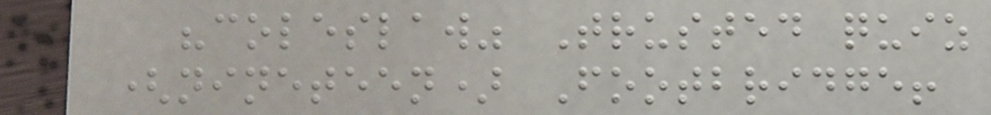"coleslaw" Trusted quiz
(nineteen) Footbridge!
